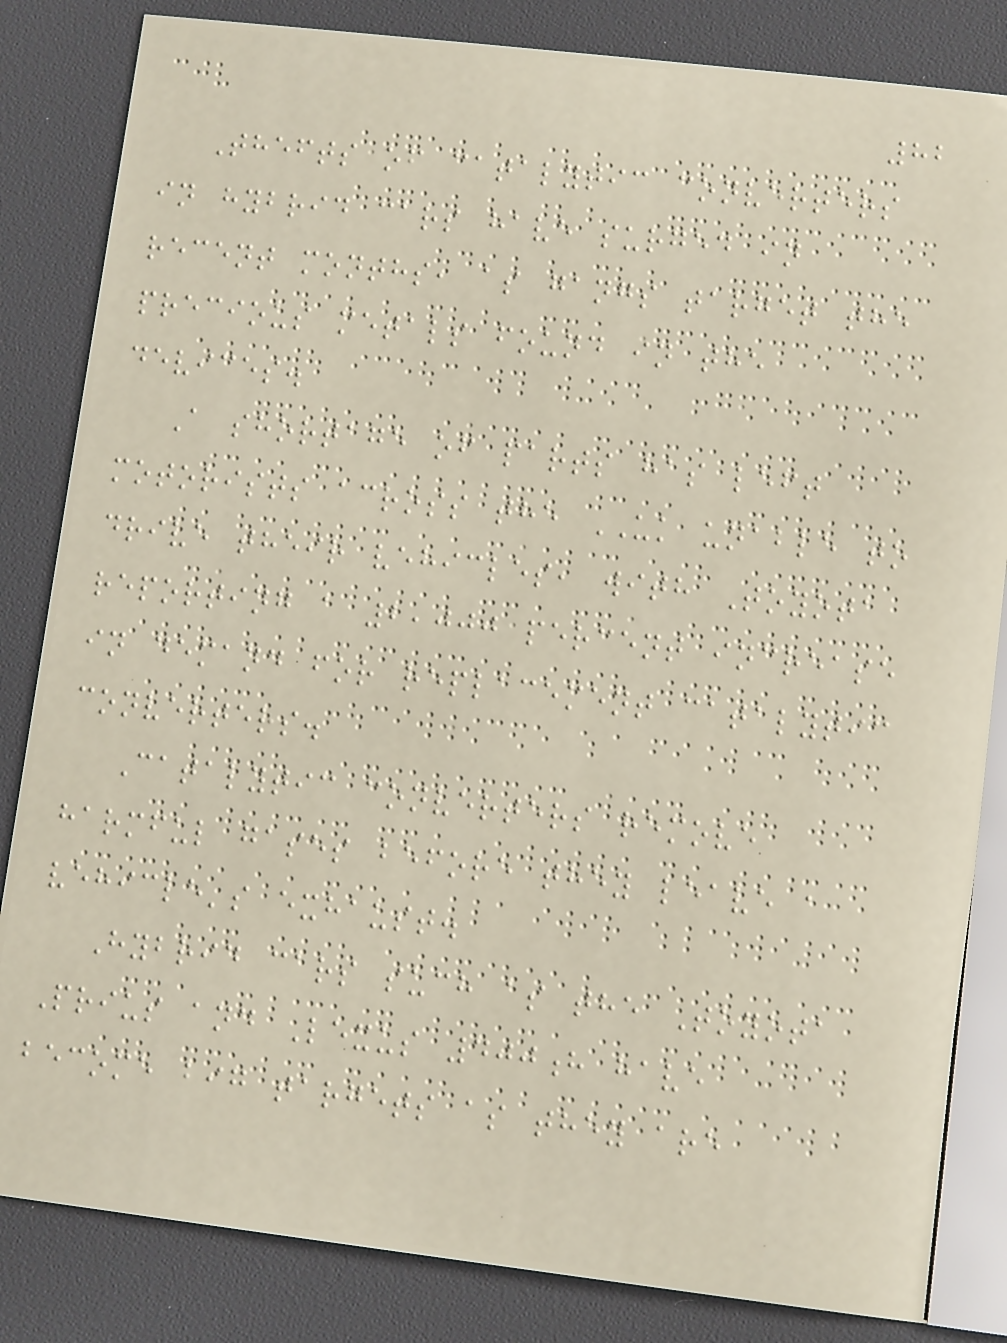82
Thefts of catalytic converters
in hybrid cars have surged in
recent months, as gangs target the
precious metals found in the
devices.
A shortage of parts has left
motorists across the UK unable to
drive their vehicles, with Toyota
reporting a 2,000 percent increase
in demand for replacement catalytic
converters.
Catalytic converters remove
harmful gases before they leave a
vehicle's exhaust.
Hybrid cars such as the Toyota
Prius and Lexus 400h have
become big targets as they are
